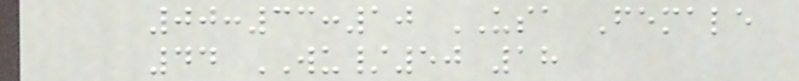00:33:10 USA Female
44 WU/50 18
